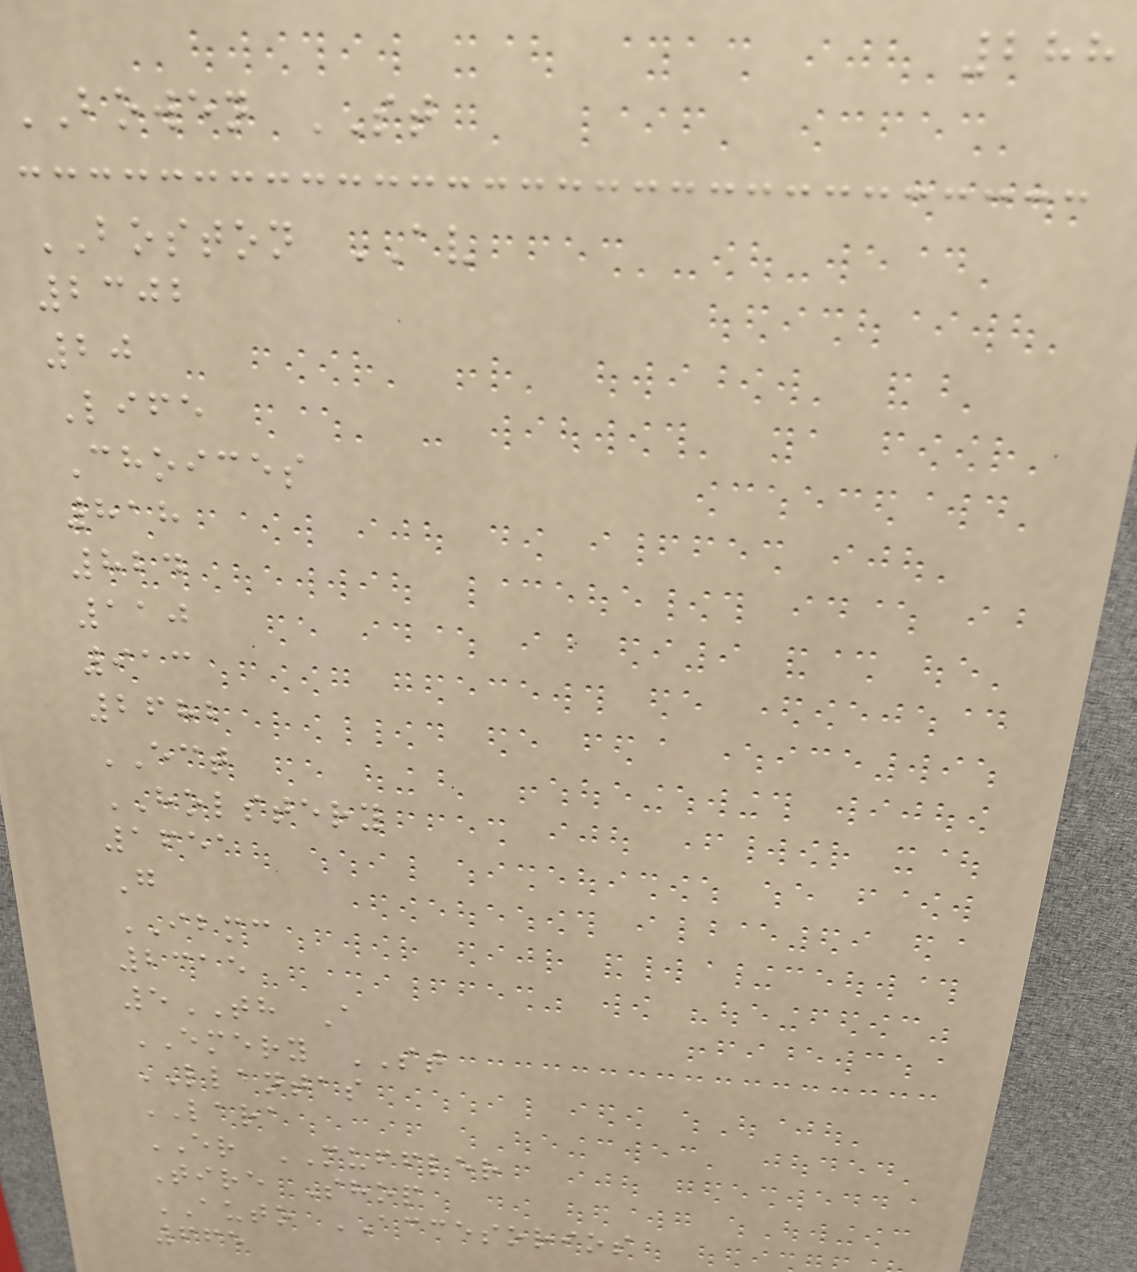288
BOWEN ST
BOSTON AV
2302
20
Life
Choices
818
824
110
913
2682
ECT
HOLSTERY
1651
G
IBMC
2315
5TH A
EMERY ST
LLANTAS
LARA
ER MUFFLER
Tire Shop
AUTO ACCESORIOS
665
